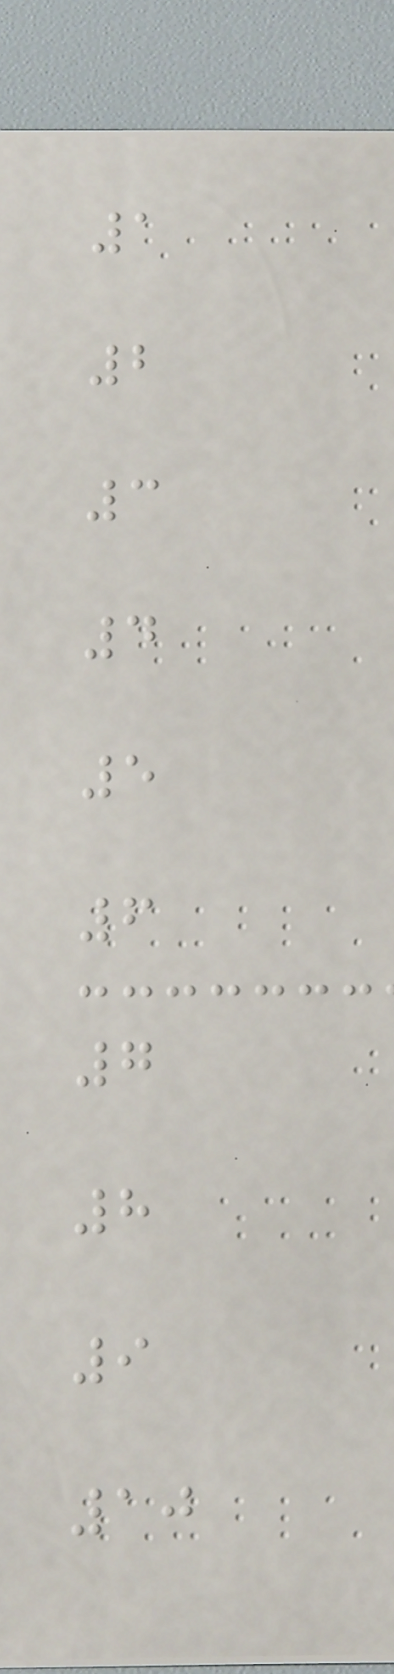1
2
3
4
5
6
7
8
9
10
